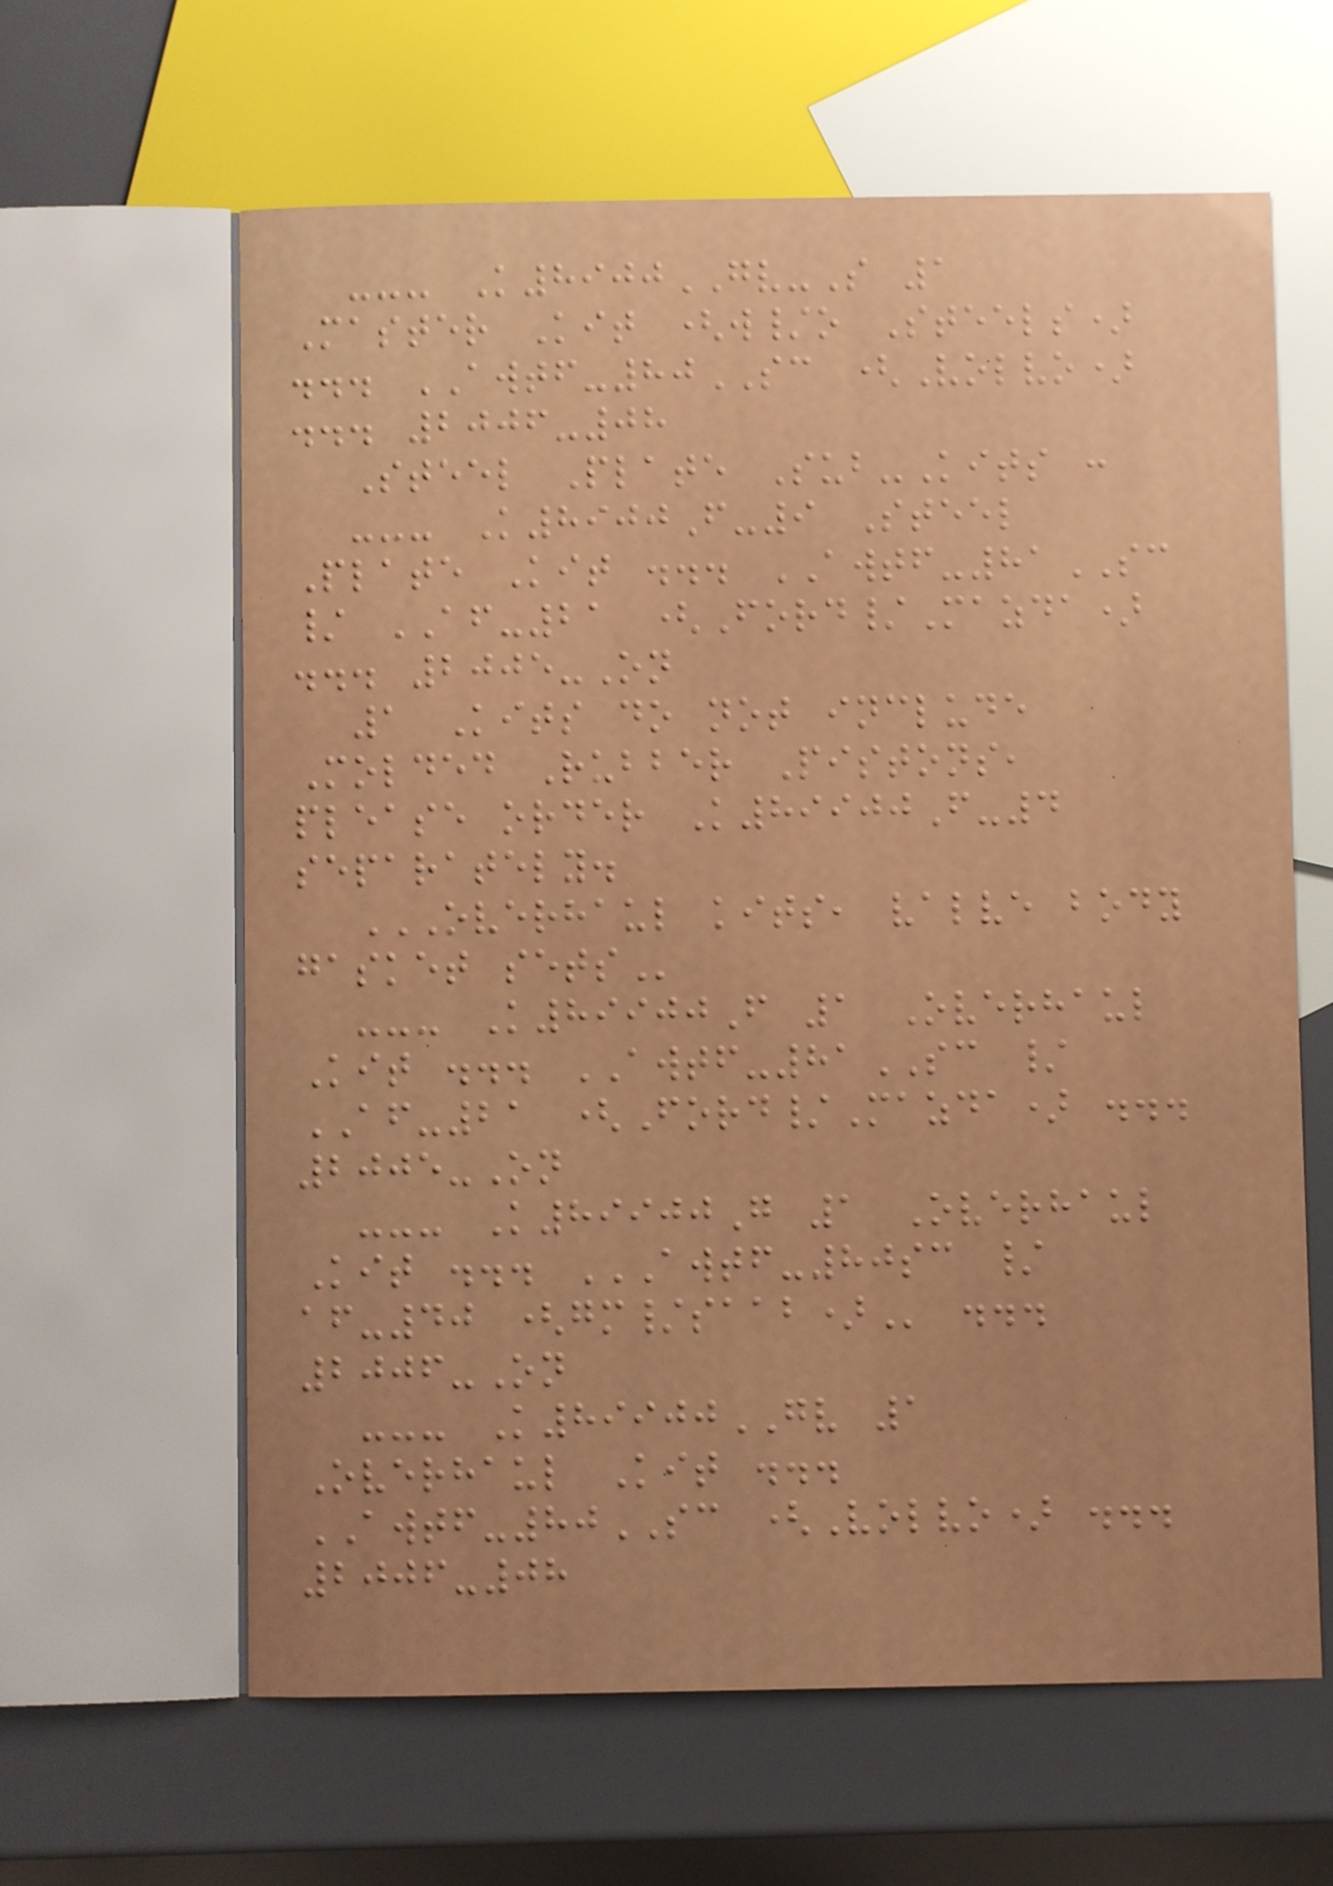--- K8900GV-S 1
Master Kit (w/o Steels)
... AWTF-80SC (Volvo)
... 2006-08
Steel Plate Sub-Kits :
--- K8900F-9 Steel
Plate Kit ... AWTF-81SC
/ AF-21 (Ford/Mazda)
... 2005-On
1 Kits do not include
Molded Rubber Pistons,
please order K89900F-4
separately.
OVERHAUL KITS, VALVE BODY
GASKET SETS
--- K89900F 1 Overhaul
Kit ... AWTF-81SC /
AF-21 (Ford/Mazda) ...
2005-On
--- K89900G 1 Overhaul
Kit ... AWTF-80SC /
AF-40 (GM/SAAB) ...
2006-On
--- K89900GV 1
Overhaul Kit ...
AWTF-80SC (Volvo) ...
2006-08
